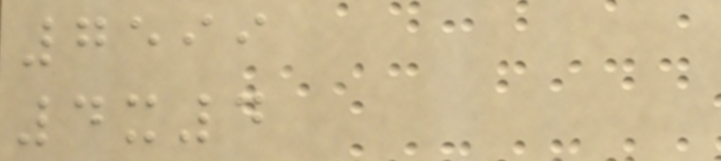7599
4x4
